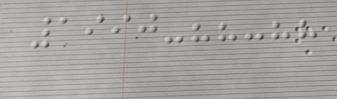1990-??-??
